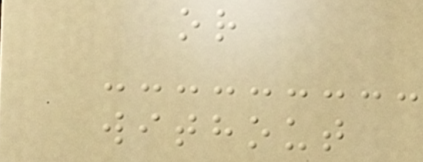or
without
